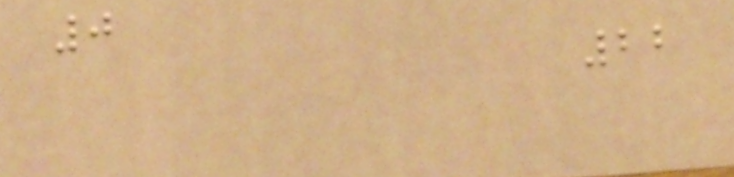0
22
